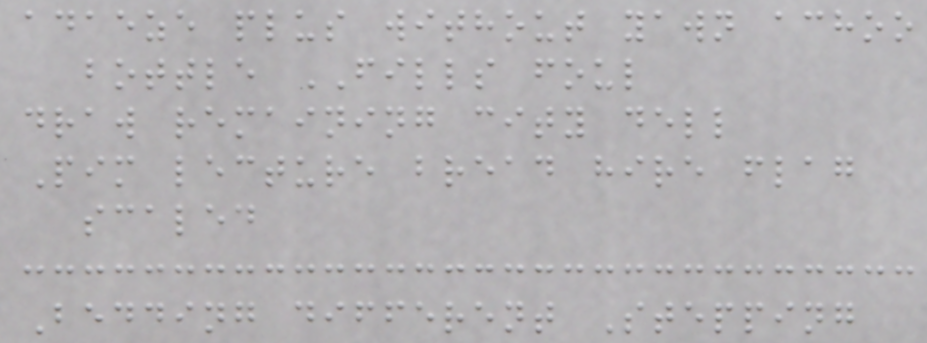adaeze plus without yawn achoo
bottle FILLS foul
draw remaining city dell
Pim lecture bread hire flag
scaled
Bedding different Stepping
